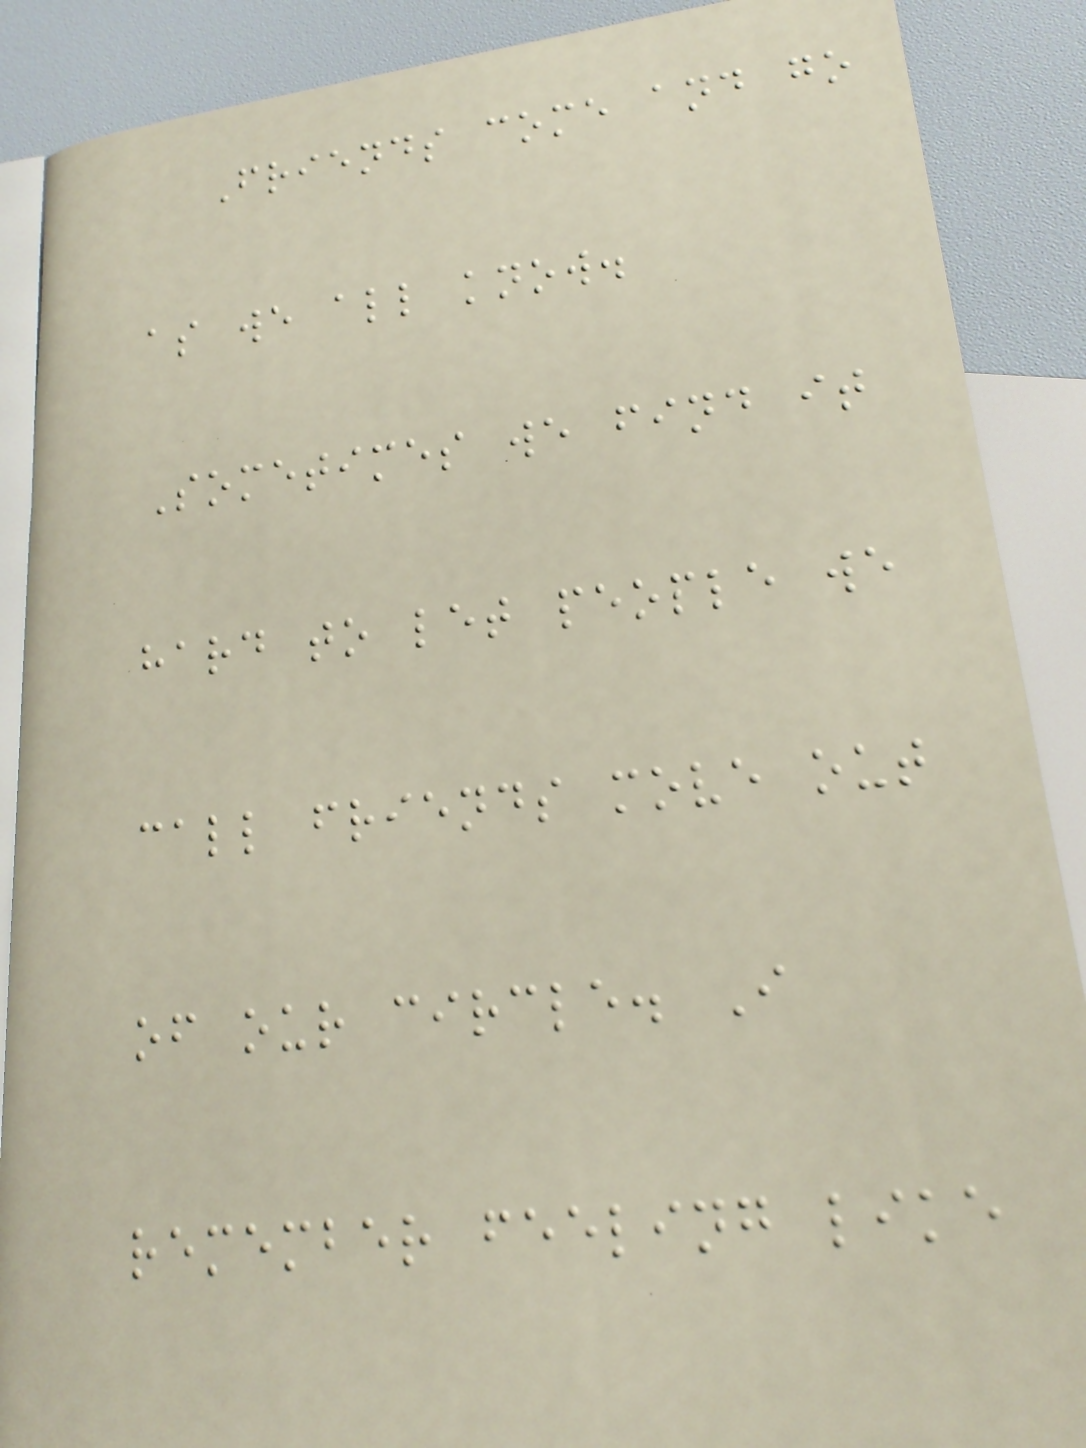Friends come and go
as we all know.
Sometimes we find it
hard to let people we
call friends move out
of our circle. I
remember feeling like
